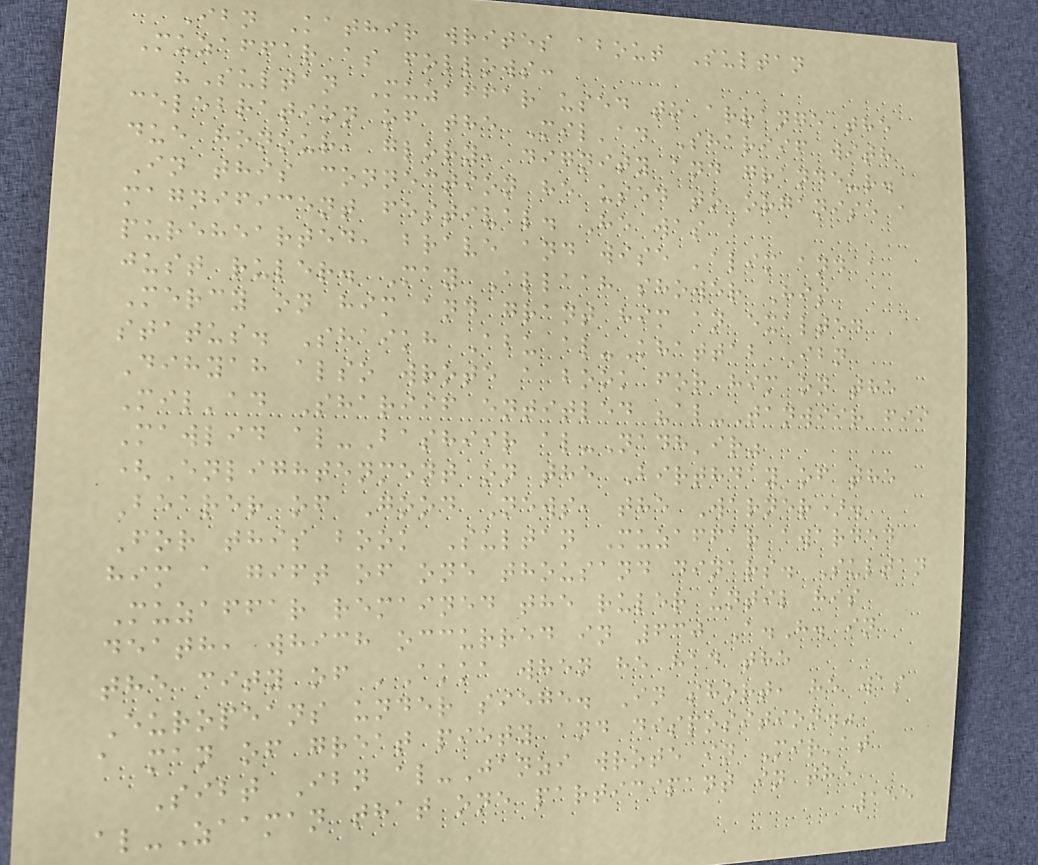Ibn Kathir writes about Sultan
Muzaffar as follows:
"Sultan Muzaffar used to arrange the
celebration of the Mil'ad Shariif with
due honour, glory, dignity and grandeur.
In this connection he used to organise a
magnificent festival. He was a
purehearted, brave and wise 'alim and a
just ruler. May Allaah shower His
Mercy on him and grant him an exalted
status. Shaikh Abu al-Khattab Ibn
Dihyah also wrote a book for him on the
Mil'ad Shariif entitled "al-Tanwiir fii
Mawlid al-Bashiir al-Nadh'ir"
(Enlightenment on the Birthday of the
Bearer of Good News, the Warner).
For this book Sultan Muzaffar awarded
him a gift of one thousand dinars. Sultan
Muzaffar remained the ruler until his
death, which occurred in 630 A.H. in
the city of 'Akka when he had the
Europeans under siege. In short, he was
a man of great piety and disposition."
Sibt Ibn al-Janzi wrote in Mir'at
al-Zaaman that one participant in the
155
